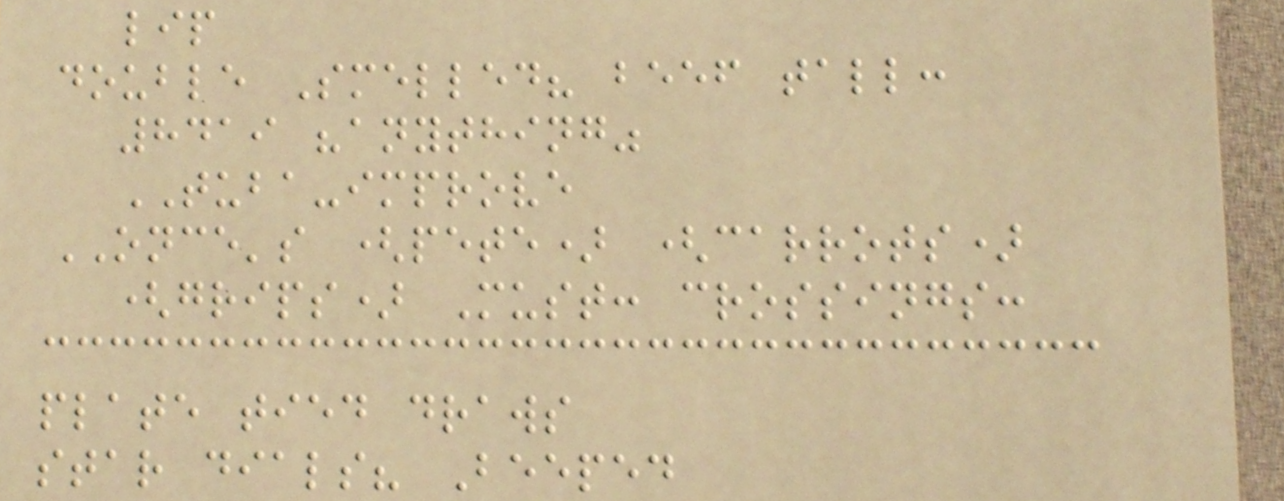lip
double Smelled? beef tall:
8419 "anything"
TUBA-improve
ONCE's (pete) (carrots)
(grips) Must: crossings:
plate tied draws
star dials? Beeped
